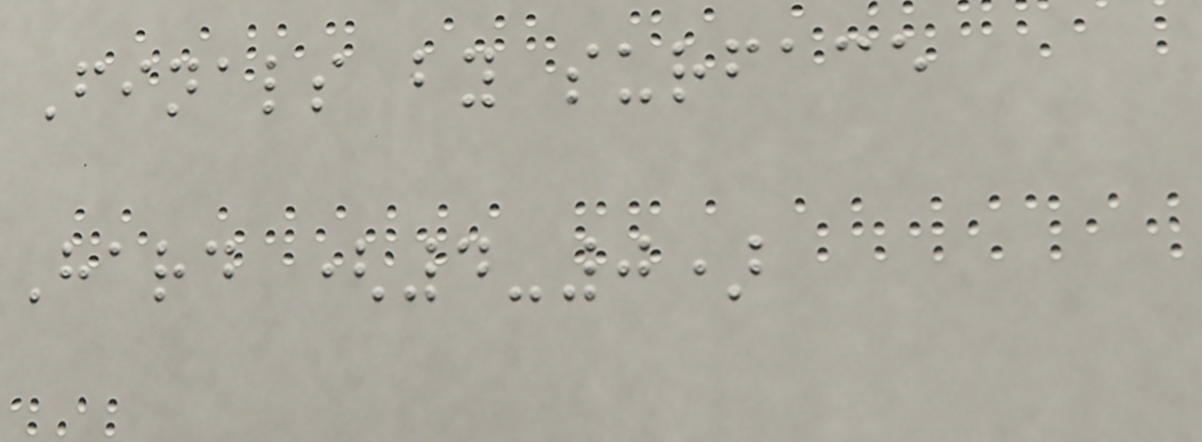Finals by surface
Hard (4-0)
